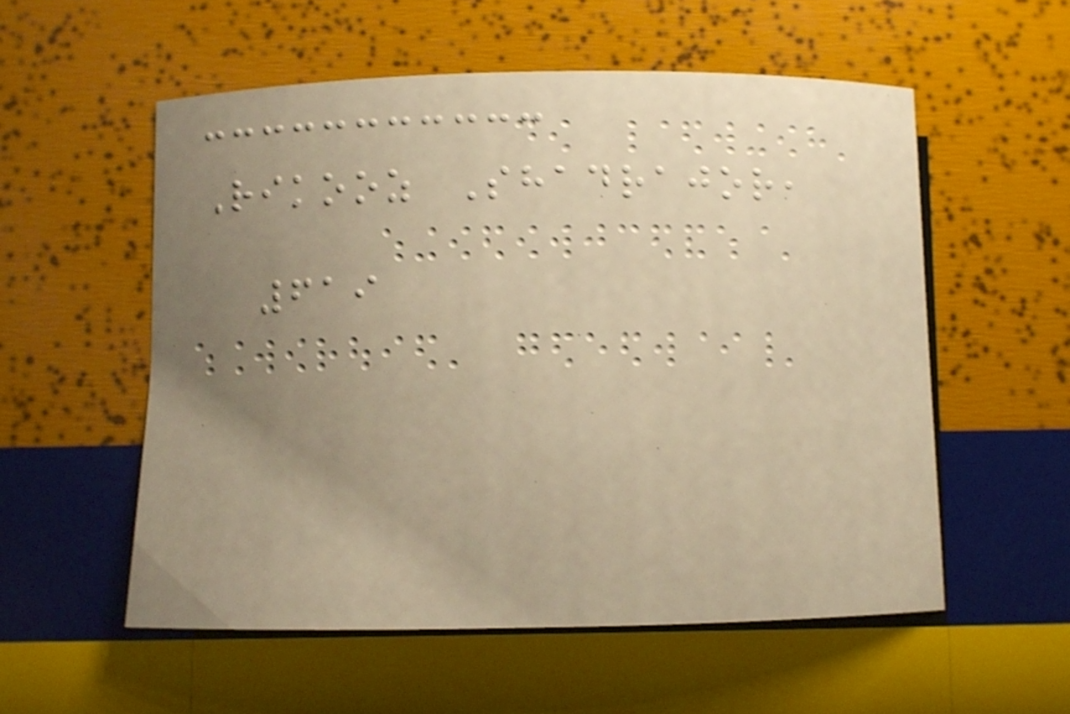Rikooz Shadrajor,
619
